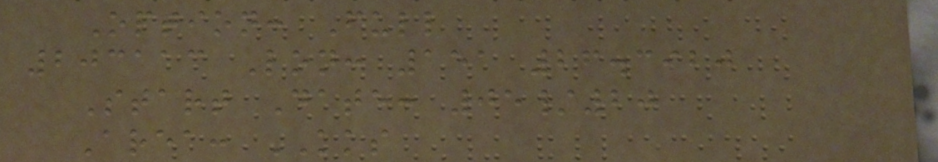Option: Full
203113 Lon: 151 26.3920
Start Date: 05/20
Area: KKS
